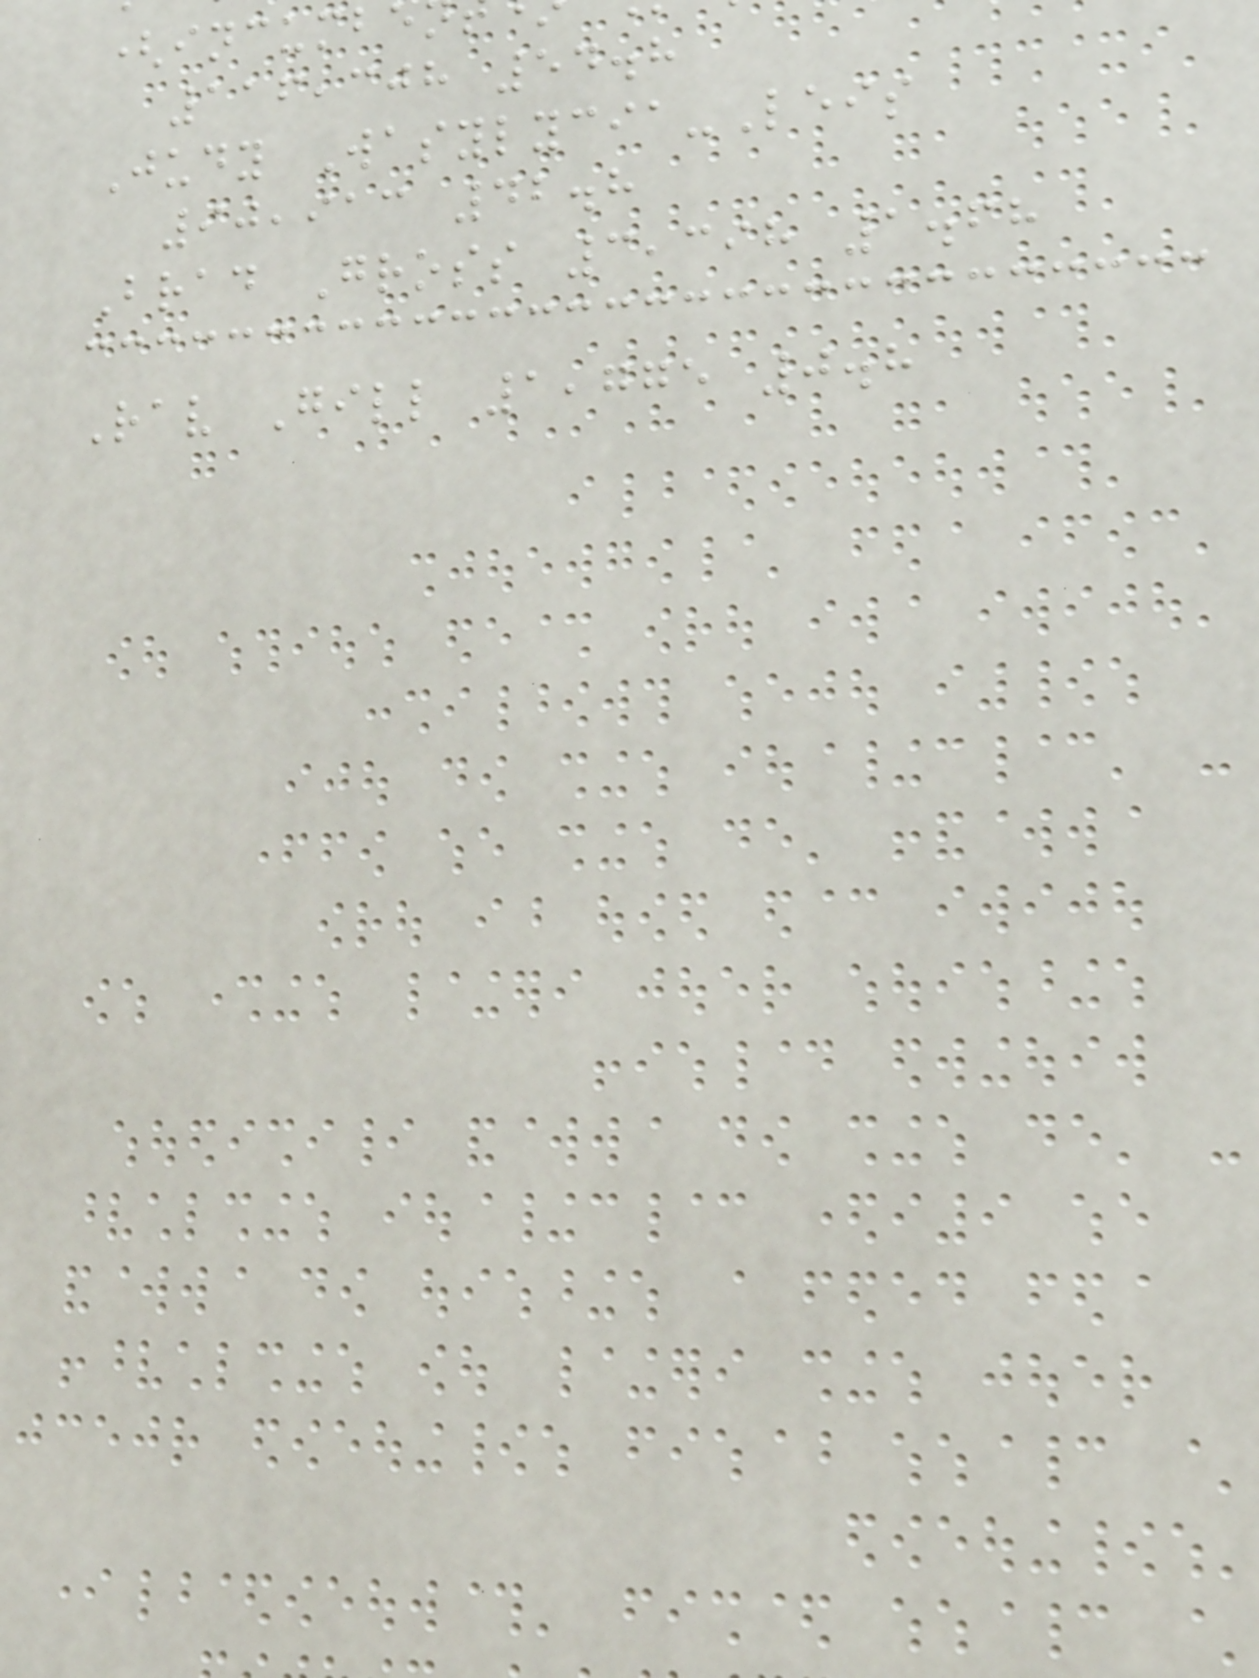(incumbe
116,308 54.8
Judy Wasylycia-Leis
90,913 42.8
Brad Gross 3,398 1.68
Rav Gill 1,775 0.8
